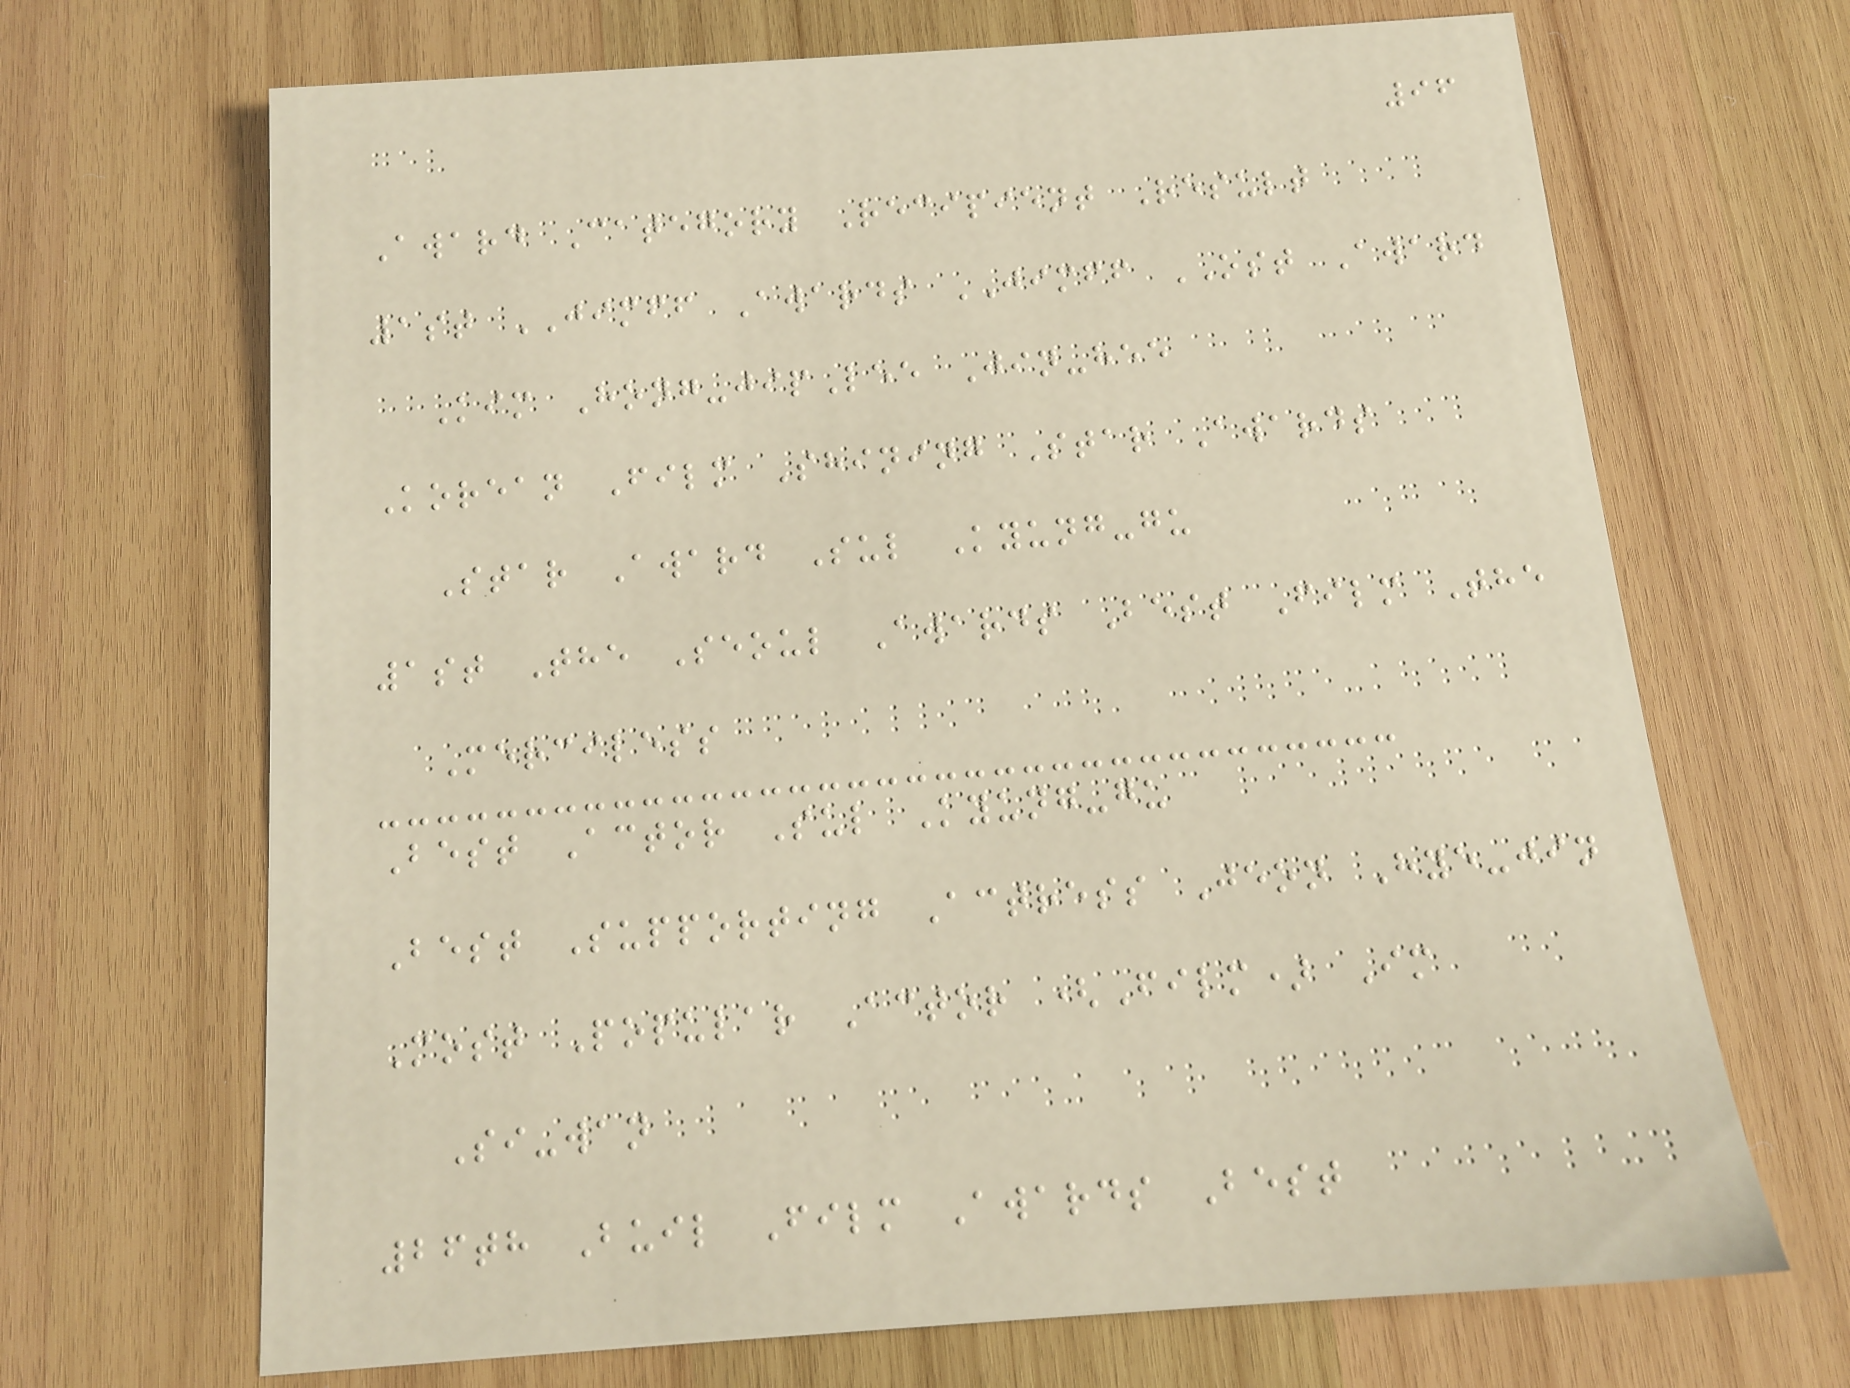96
Award Category Recipient Result
1st JIMFF Awards JIMFF OST Award
Kim Hong-jipLee Jin-hee
Korean Film Shining Star Awards
Star Award Sul Kyung-gu
1st The Seoul Awards Best Film The
Merciless
Best Actor Sul Kyung-gu
Best Supporting Actress Jeon Hye-jin
Most Popular Actor (Film) Im
Si-wan
26th Buil Film Awards Best
